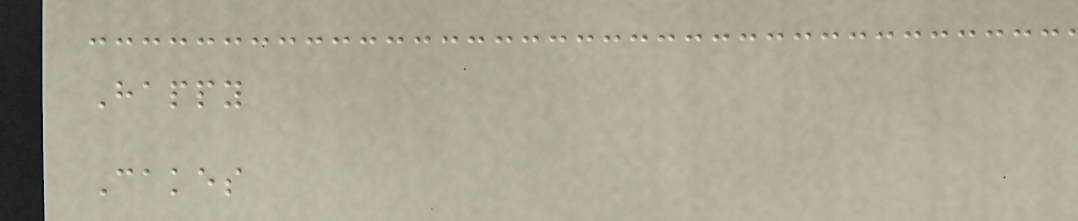Happy
Cakes
